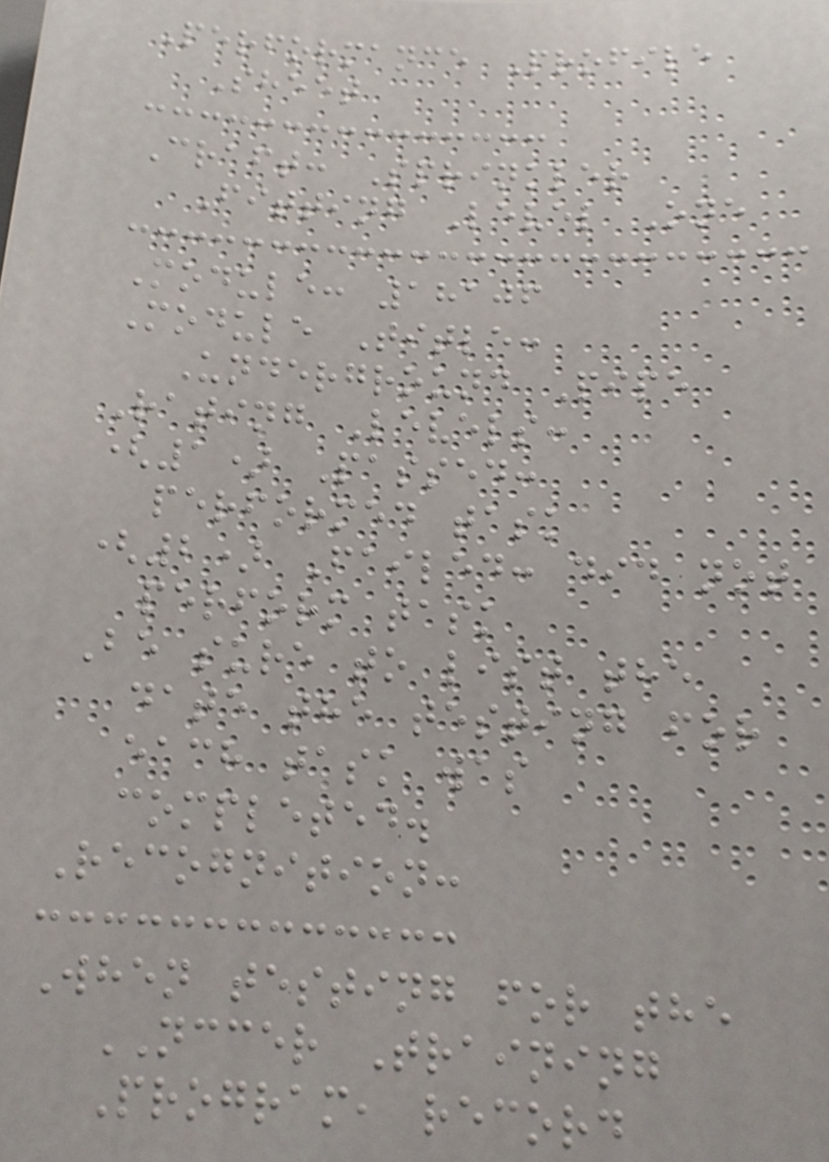Performance Profile
Sheet
Craft: Sprinkler
Fitting Level One
Module: 18106
Module Title:
Underground Pipe
Rating Levels:
(1) Passed:
performed task
(2) Failed: did not
perform task
Be sure to list the
date the testing for
each task was
completed.
Recognition:
When testing for the
NCCER Training
Program, record
